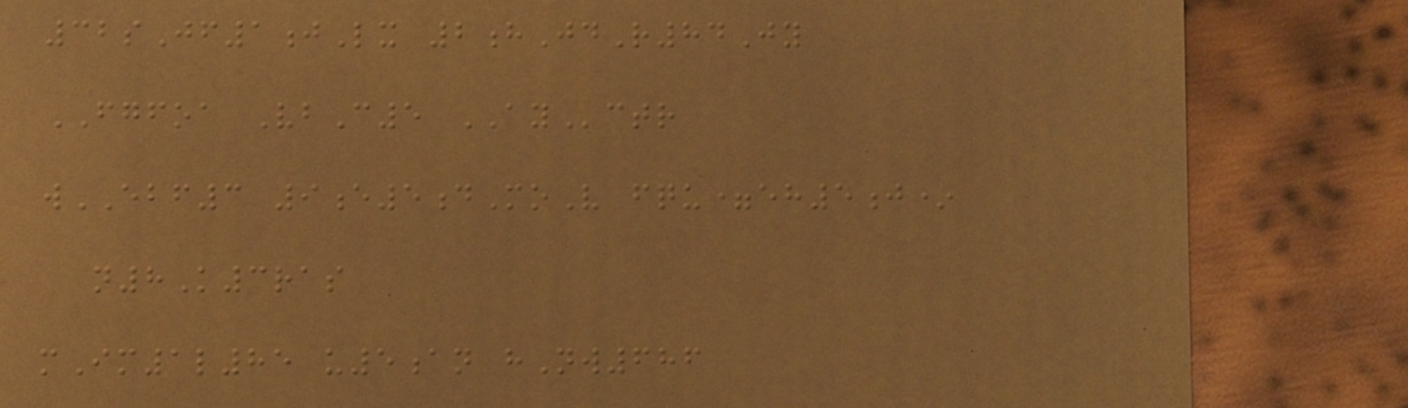32sJf1jLx 2hJdR84Jy
FGFOA VbC5 AYctr
wEBF3 9e5dMoV fqu=eh5j*
n8K3ras
mIm1l85 u5an hNw686
